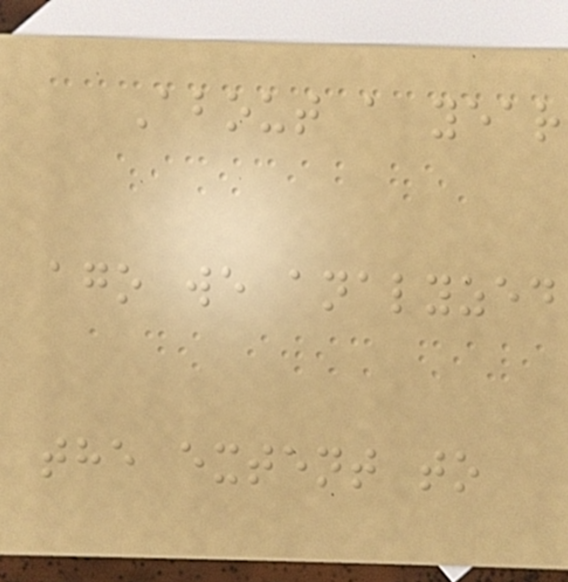About a year
ago we analyzed
the extent to
